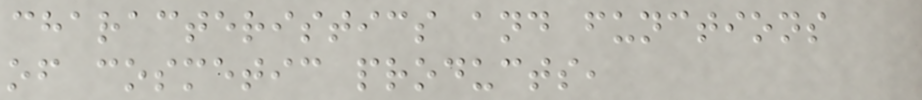characteristics and functions
of cosmetic products,
